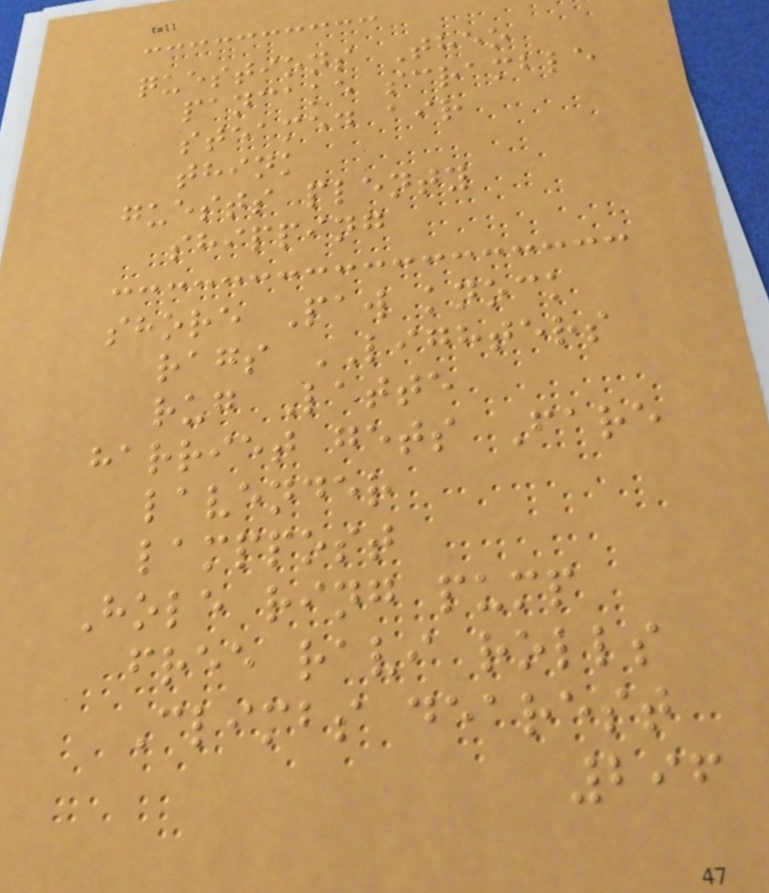questions Theo
pancake scramble
steamed air
think
guests plenty
shipping
shore Paw knock
rags LIGHTERS
rug Latte
harriet gets Fare
lavender
lamppost
Hole ring pump
free ravi rolls
Climbs dearest
296
